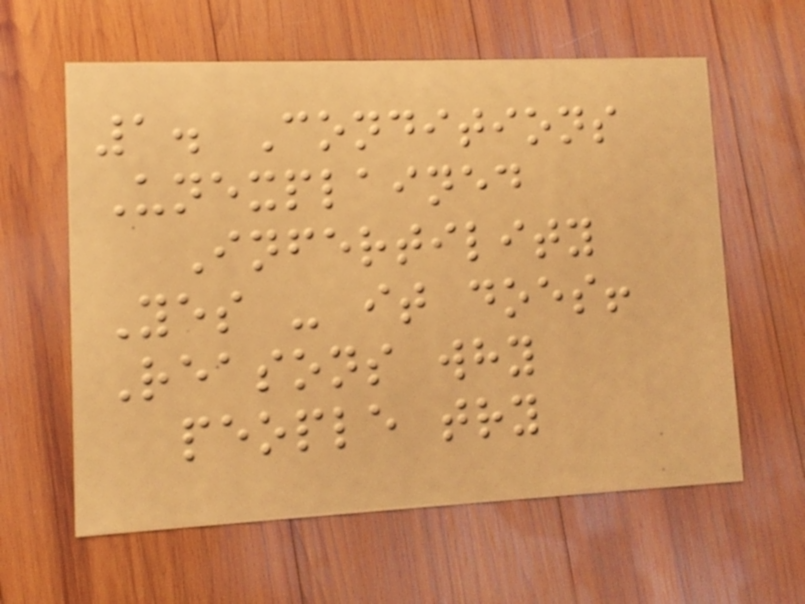1. Conditions
Unexplained
Infertility
Yes - it does!
Reasons why
people try
